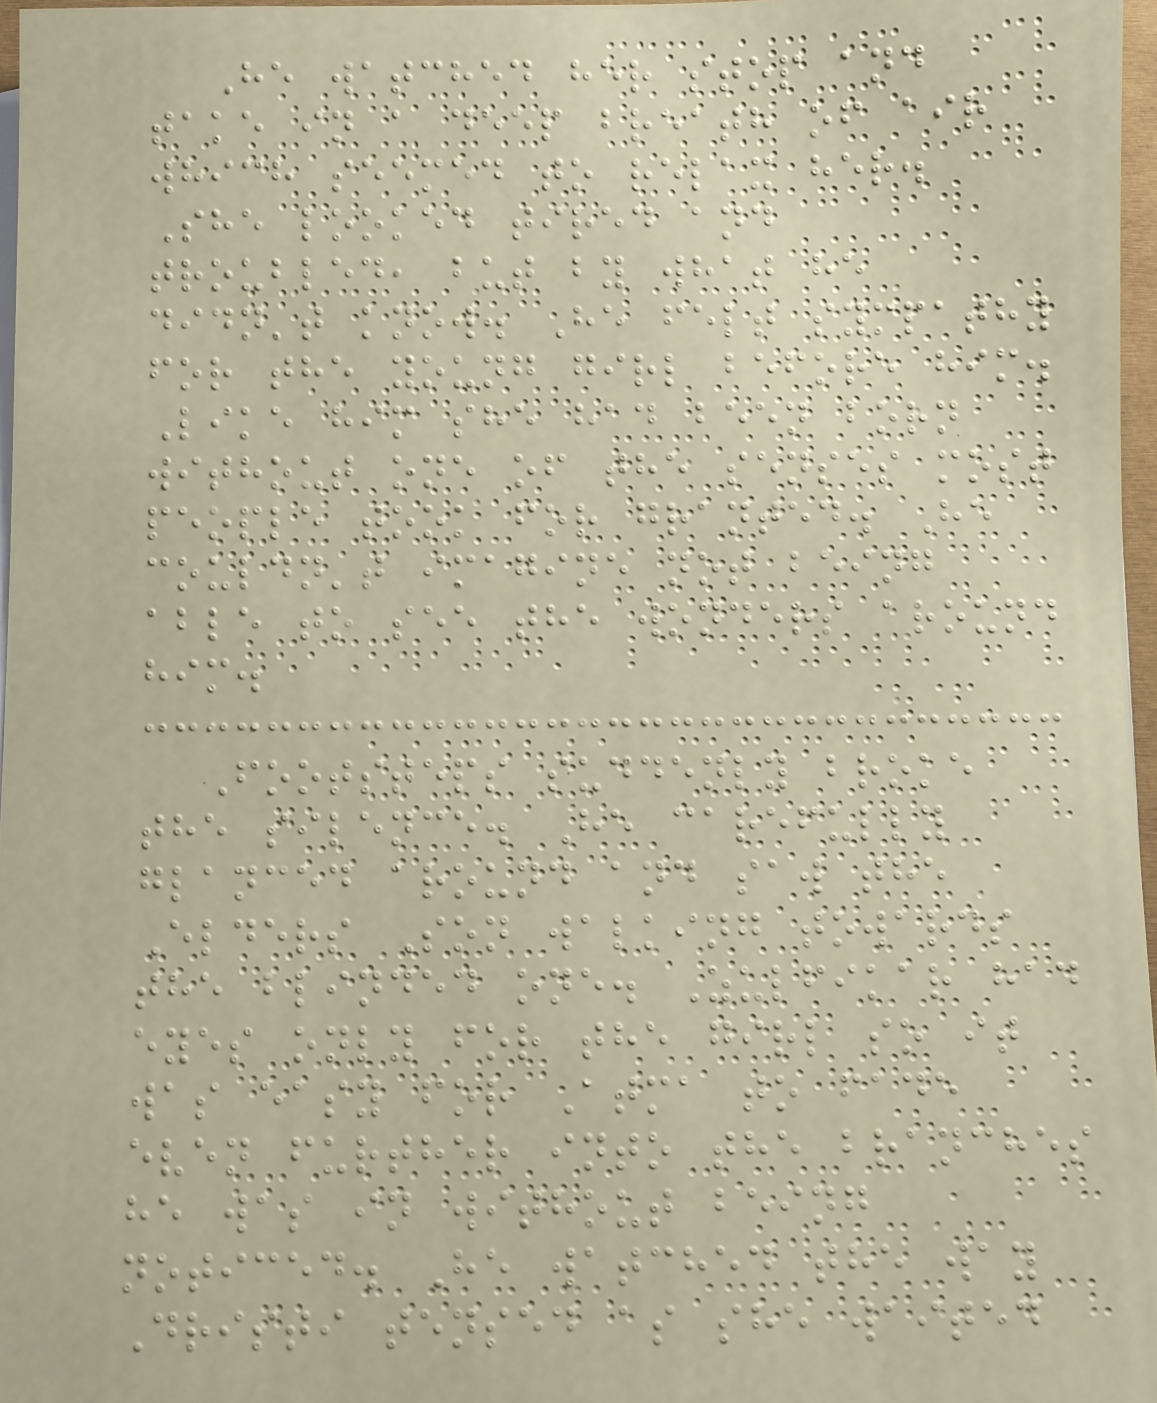He watched her stop and
take in a deep breath of air
which seemed to relax her.
She looked tired and
troubled, but by what he
didn't know. He felt sympathy
for the young girl before him.
Like him she had been born
without one of the senses most
people took for granted. He
couldn't imagine not being
able to see the wonders around
him.
Footsteps suddenly broke
the silence. He carefully
glanced around and saw the
Elders Son walking towards
the blinded one. Zulfikar had
eyes only for the girl so it
was easy for Atma to fade
even further into the branches
he was in without being
noticed. He watched the way
Dristi tensed as she waited
